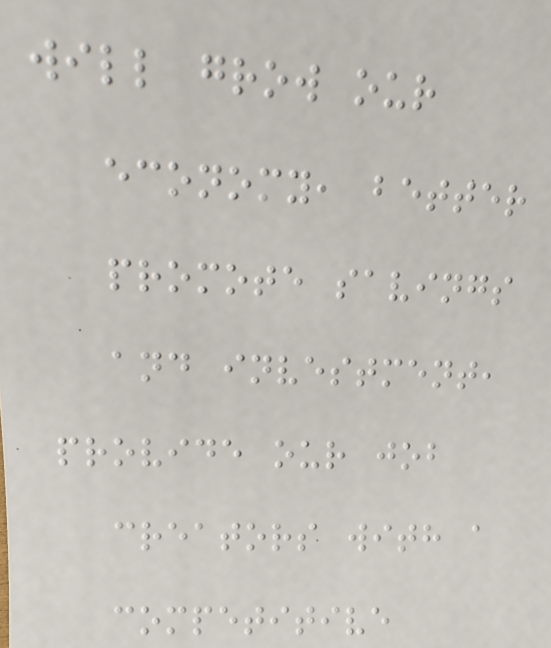will grow our
economy, better
promote savings
and investment,
provide our job
creators with a
competitive
